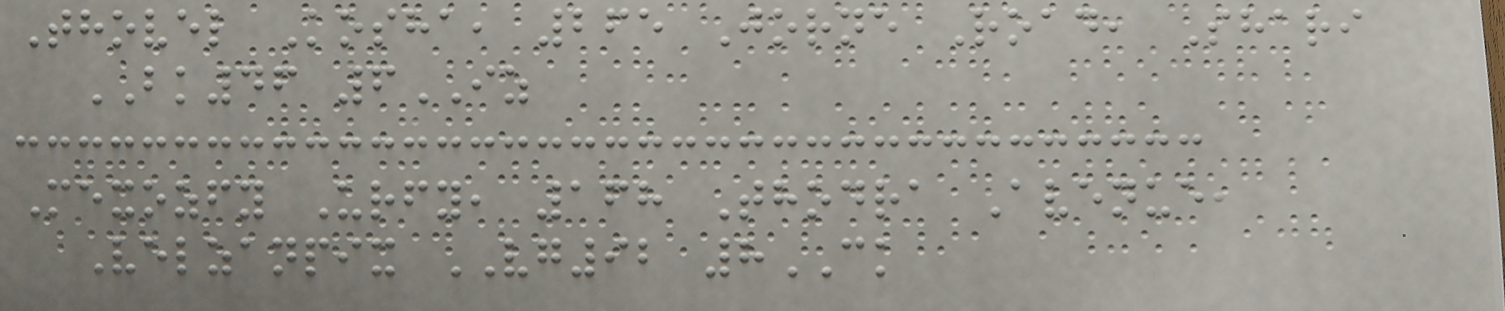Thovel Kosha, 265 Jorne Road, Shari
BK46 6IZ
Mexozfy Urfy, 168 Thodra Avenue,
Velzanpix VG92 8CK
